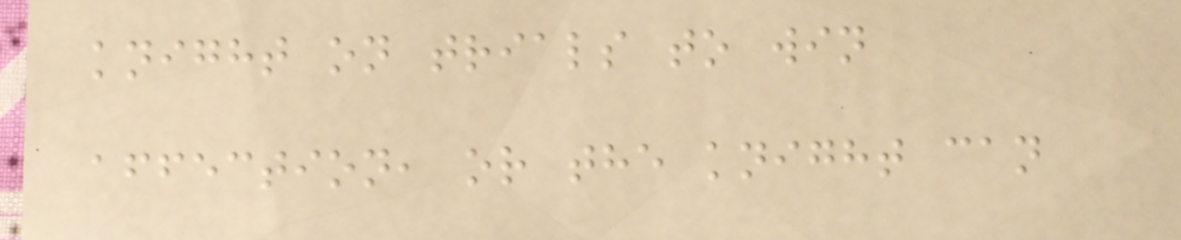knight on trials to win
affection, or the knight can
